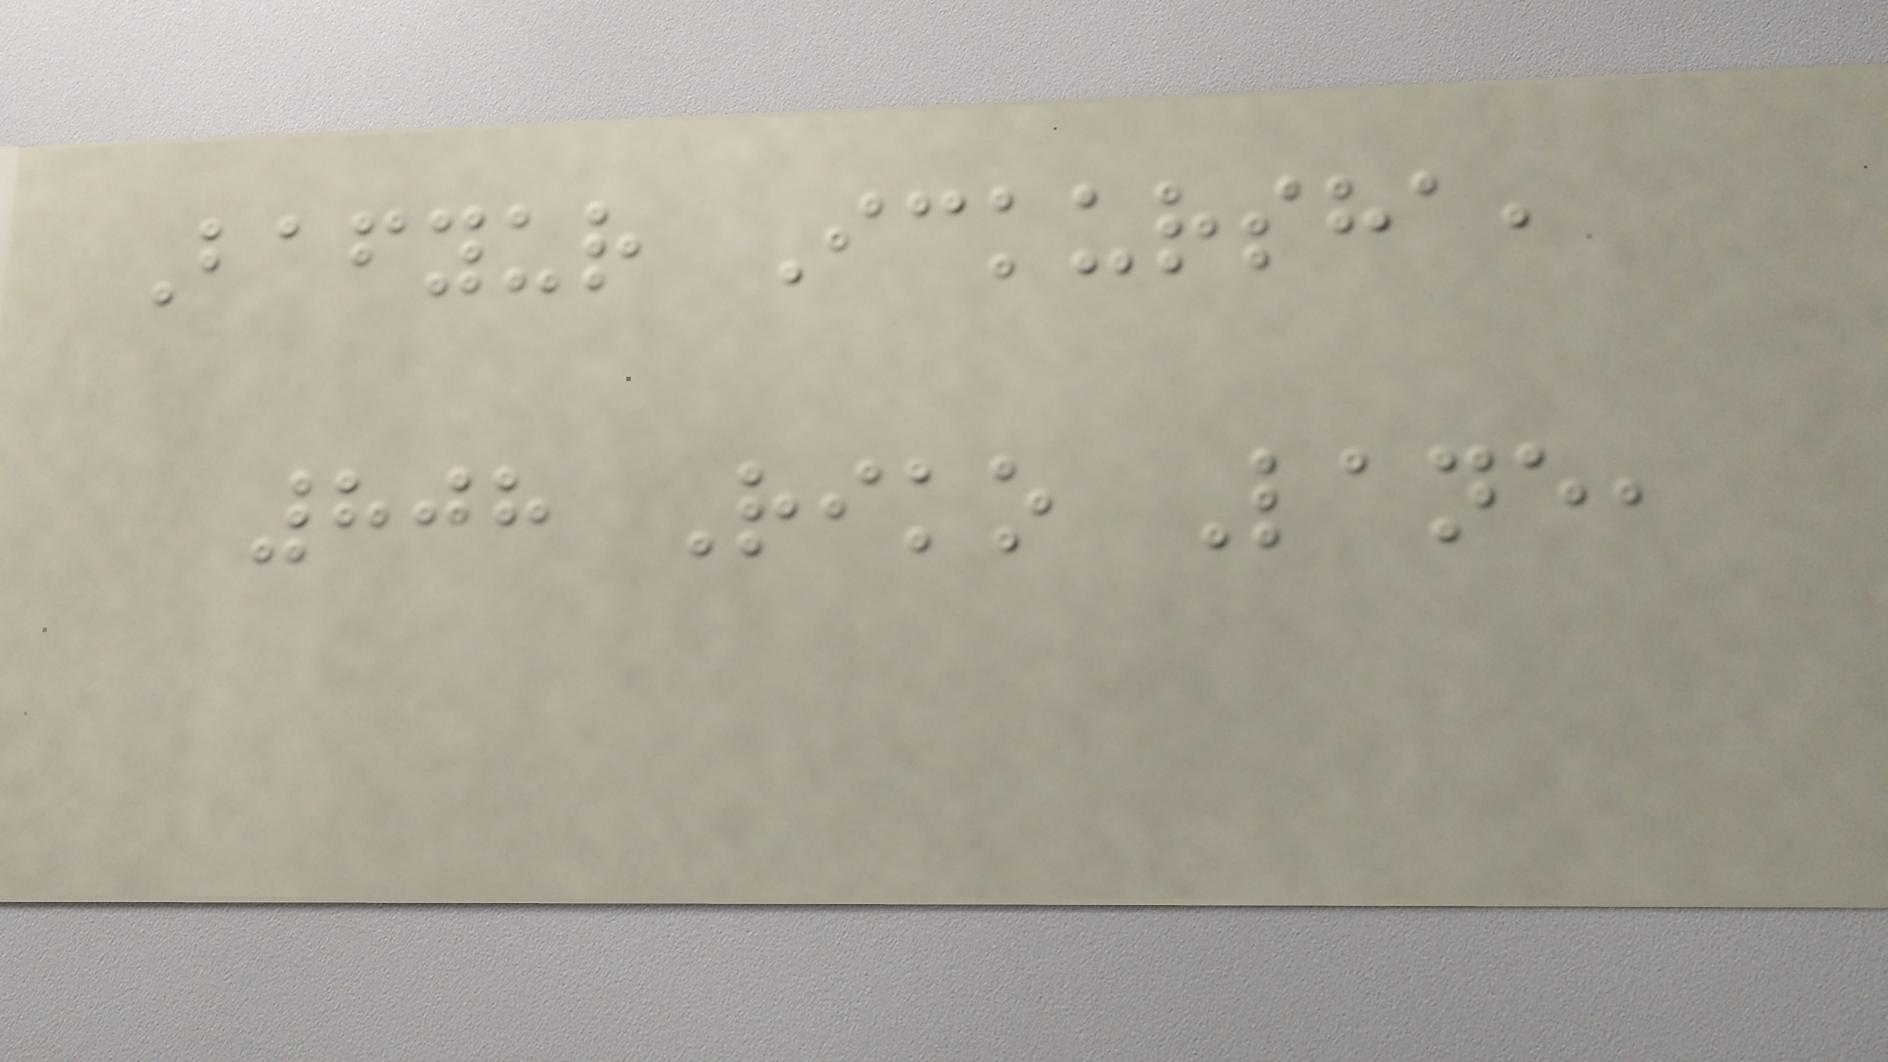Bafyur Ickursha,
808 Riko Lane,
